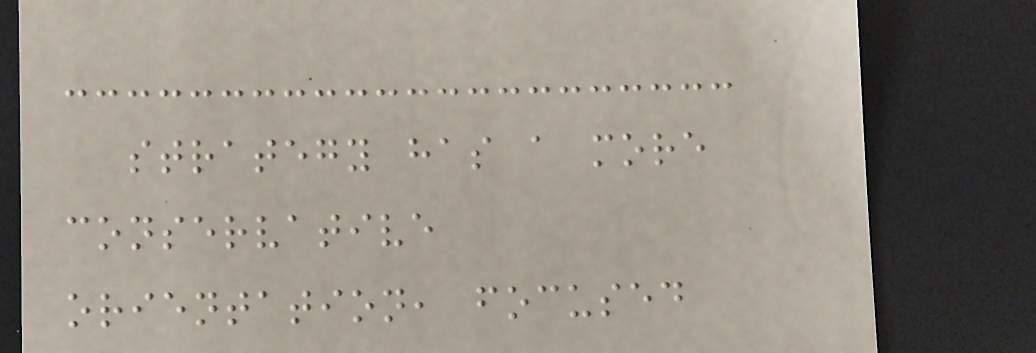strategy has a more
conservative
orientation, focused
